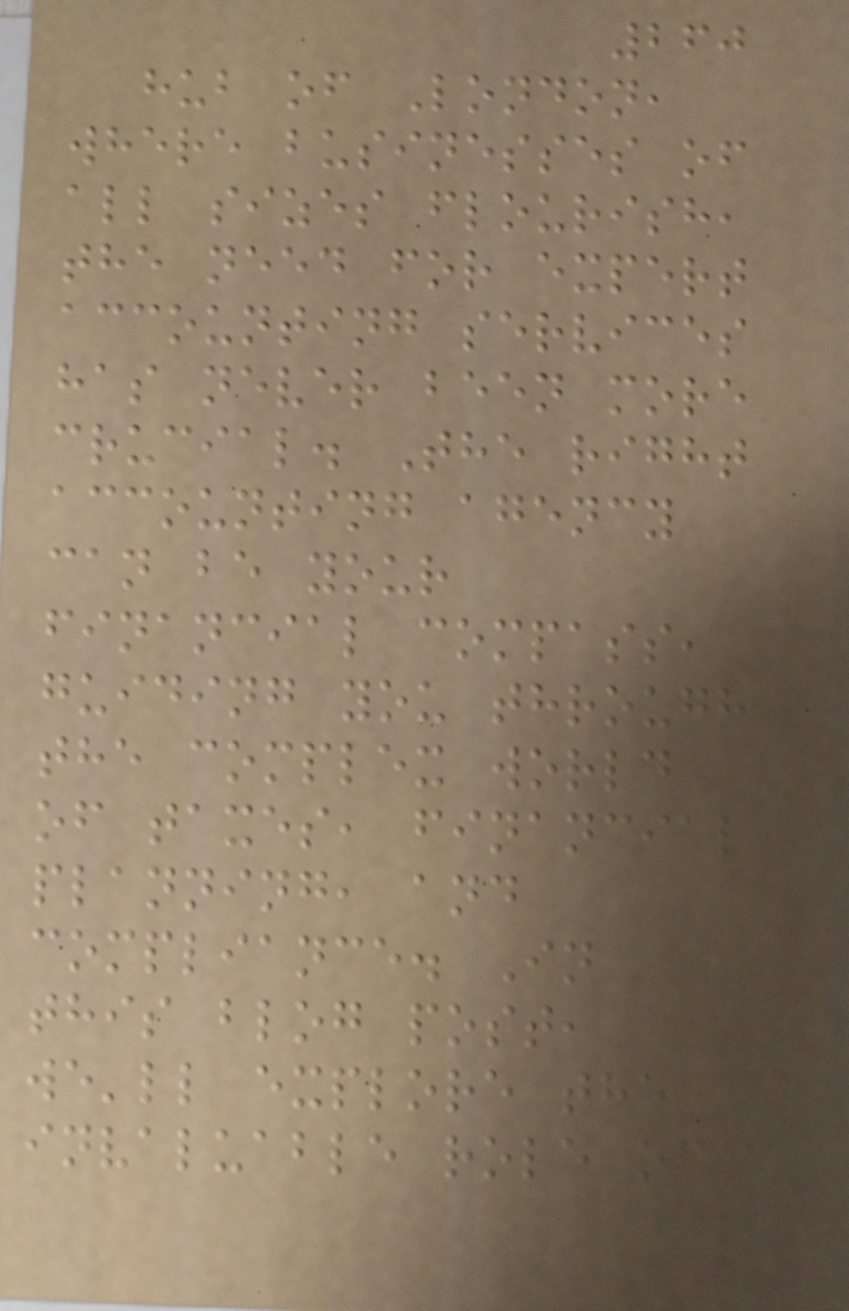260
hub of London,
where businesses of
all sizes flourish,
the need for expert
accounting services
has never been more
crucial. The right
accounting agency
can be your
financial compass,
guiding you through
the complex world
of taxes, financial
planning, and
compliance. In
this blog post,
we'll explore the
invaluable role of
